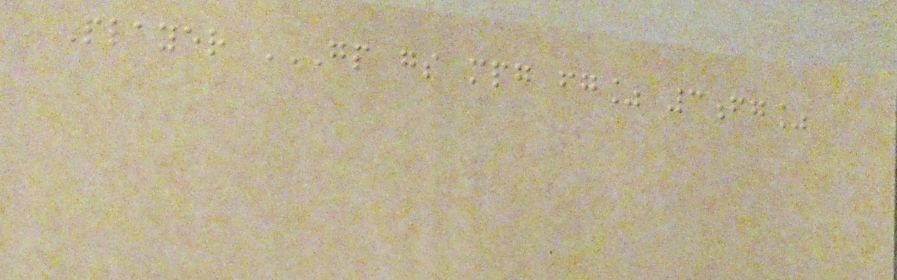Player GP GS MPG FG% 3FG%
